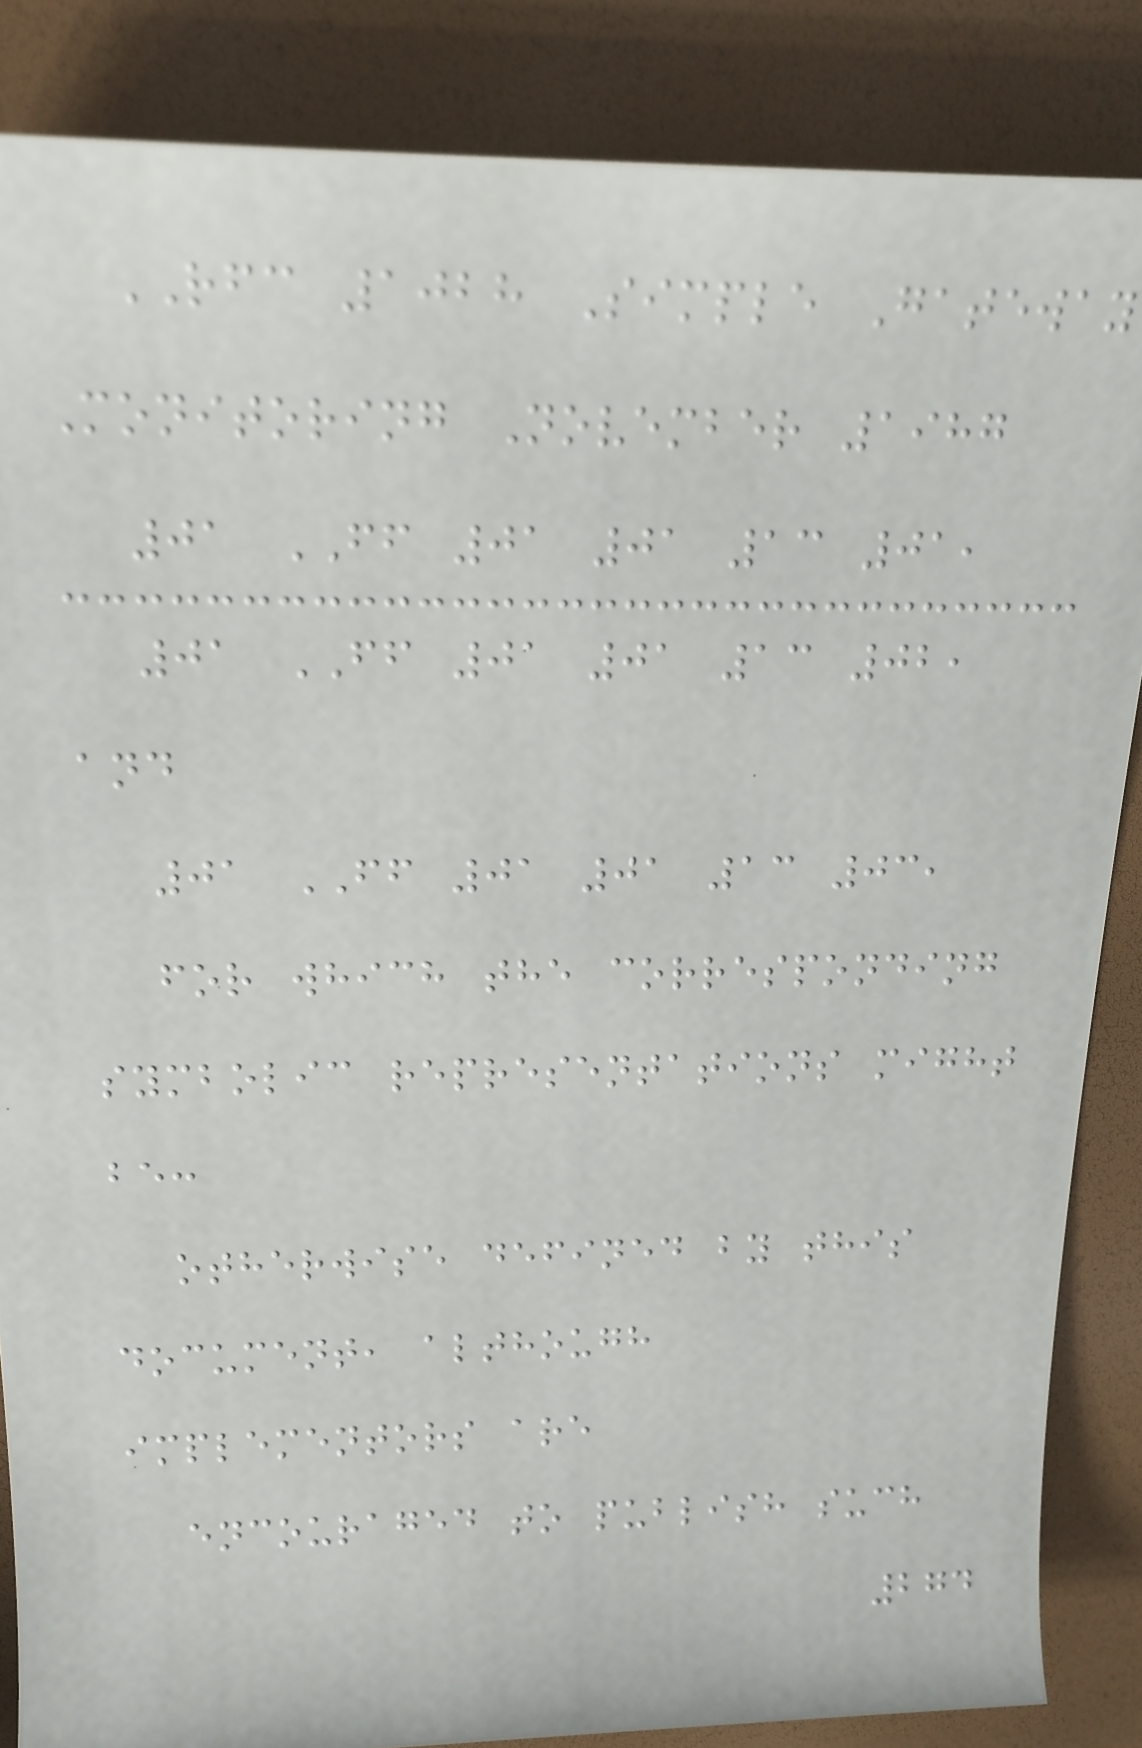RFC 1028 Simple Gateway
Monitoring November 1987
01 FF 01 01 13 01,
01 FF 01 01 13 02,
and
01 FF 01 01 13 03,
for which the corresponding
symbolic representations might
be:
otherwise defined by this
document, although
implementors are
encouraged to publish such
274
